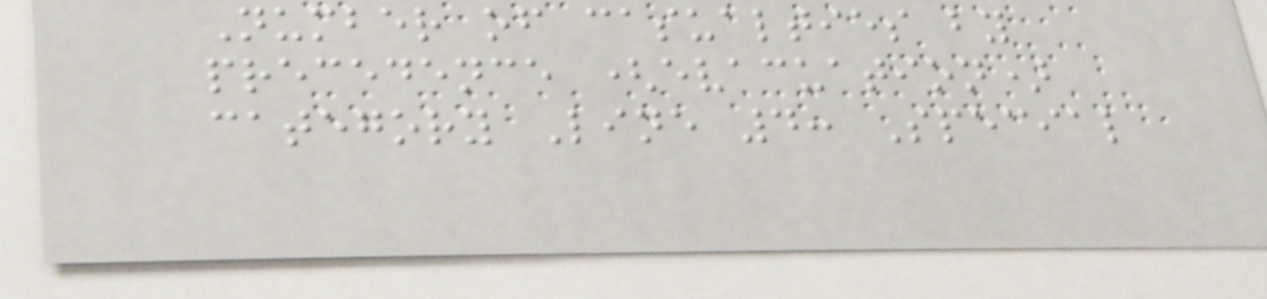Number of casualties by
precedence (evacuation)
category Line 4: Special
